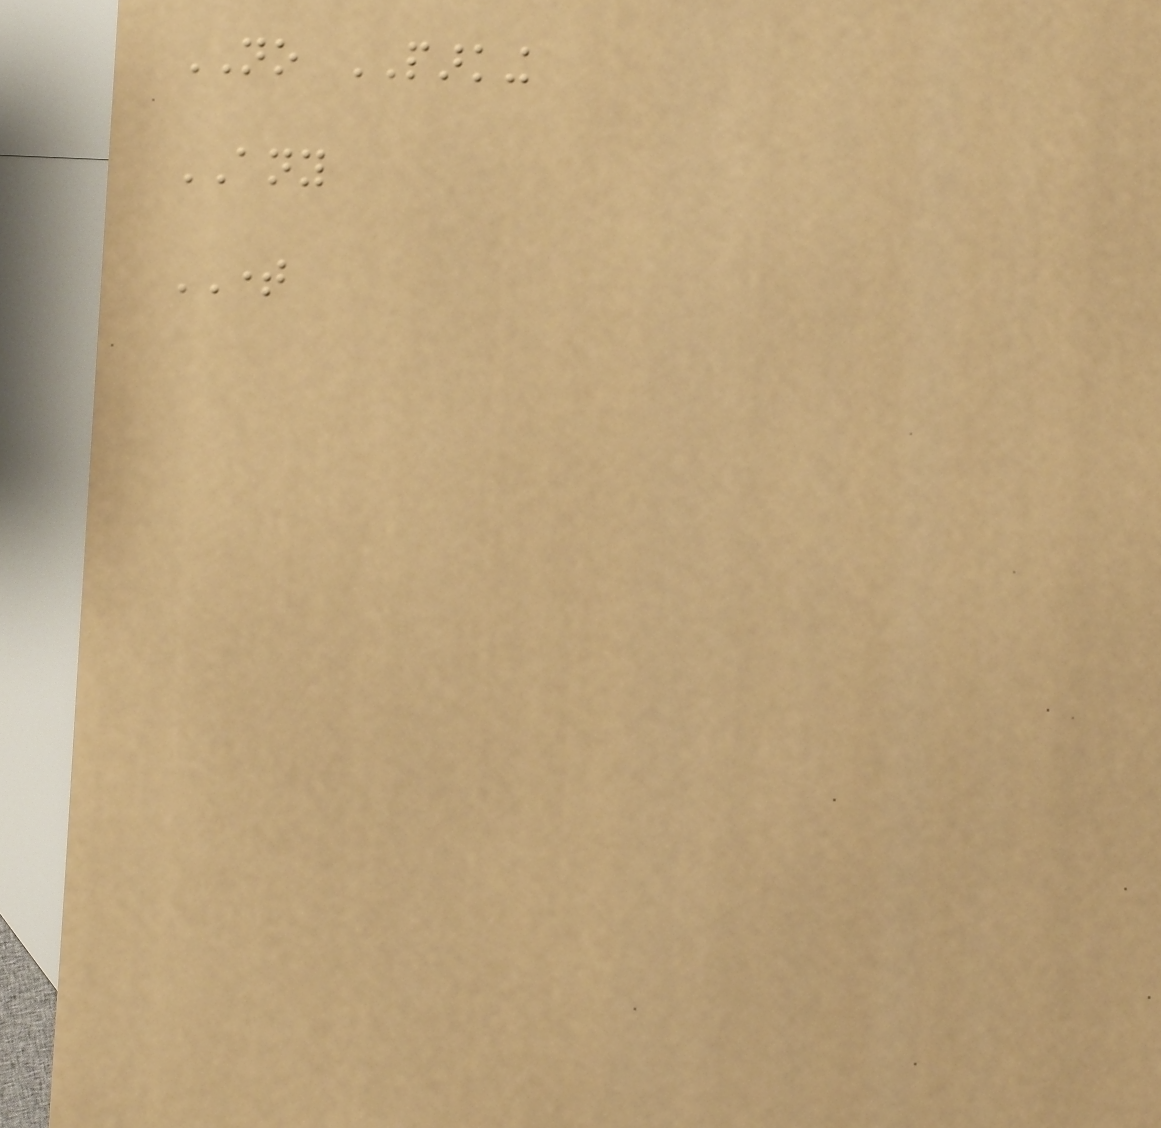NO PARKING
ANY
TIME
